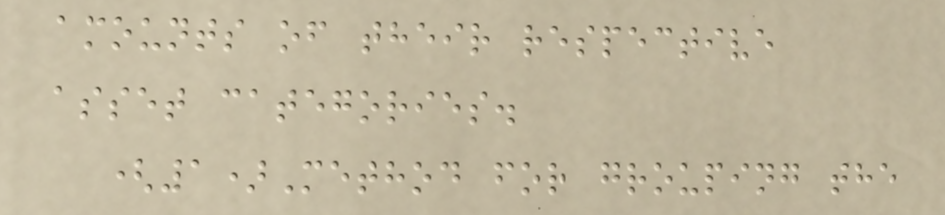amounts of their respective
asset categories.
(1)Method for grouping the
